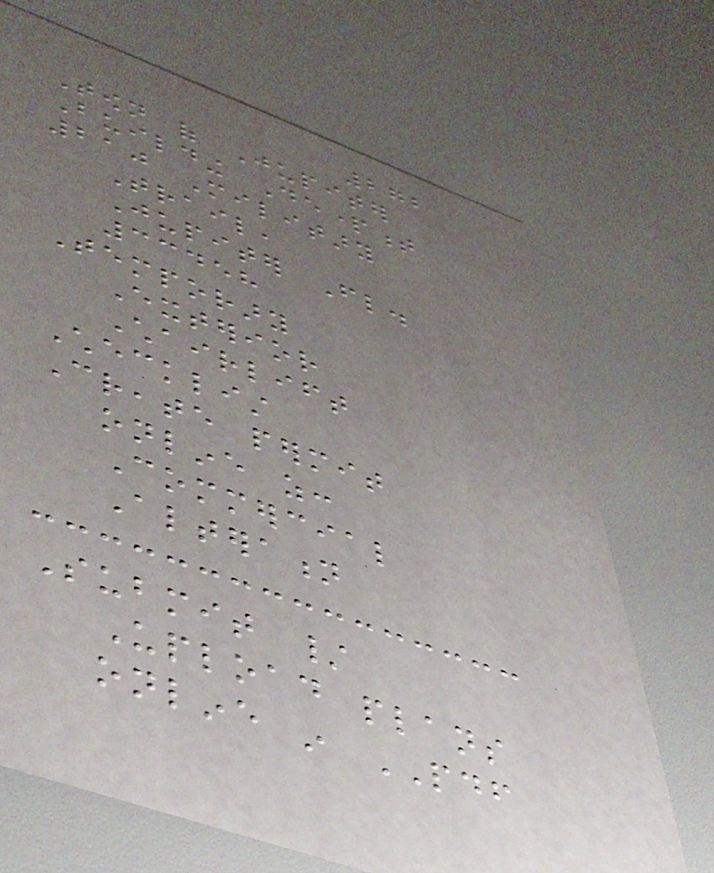272
Town of Jupiter
Building Department
210 Military
Trail,
Jupiter Fl.
33458
Temporary
Exterior
Chairlift
Checklist
Create permit
online as:
Commercial
Alteration
Submit /
Upload plans
online in PDF
